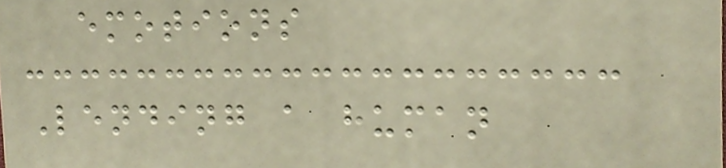emotions
Lending a human
